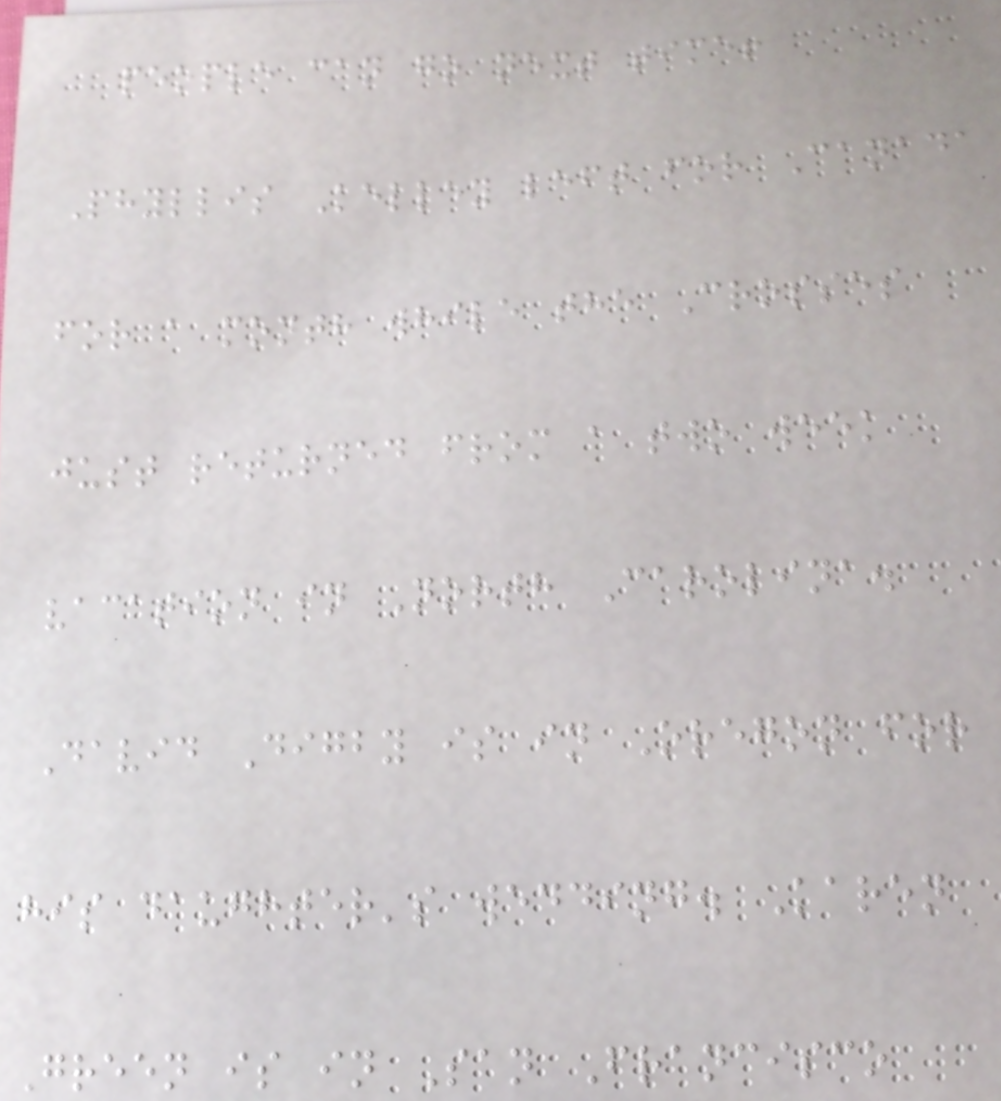people can go next time!
Phyllis Kelley left for Canada
for a month while the Crosses
just returned from a two week
vacation in North Carolina.
David Digby is in Oregon for
his daughter's wedding. Karen
Green is in San Francisco
